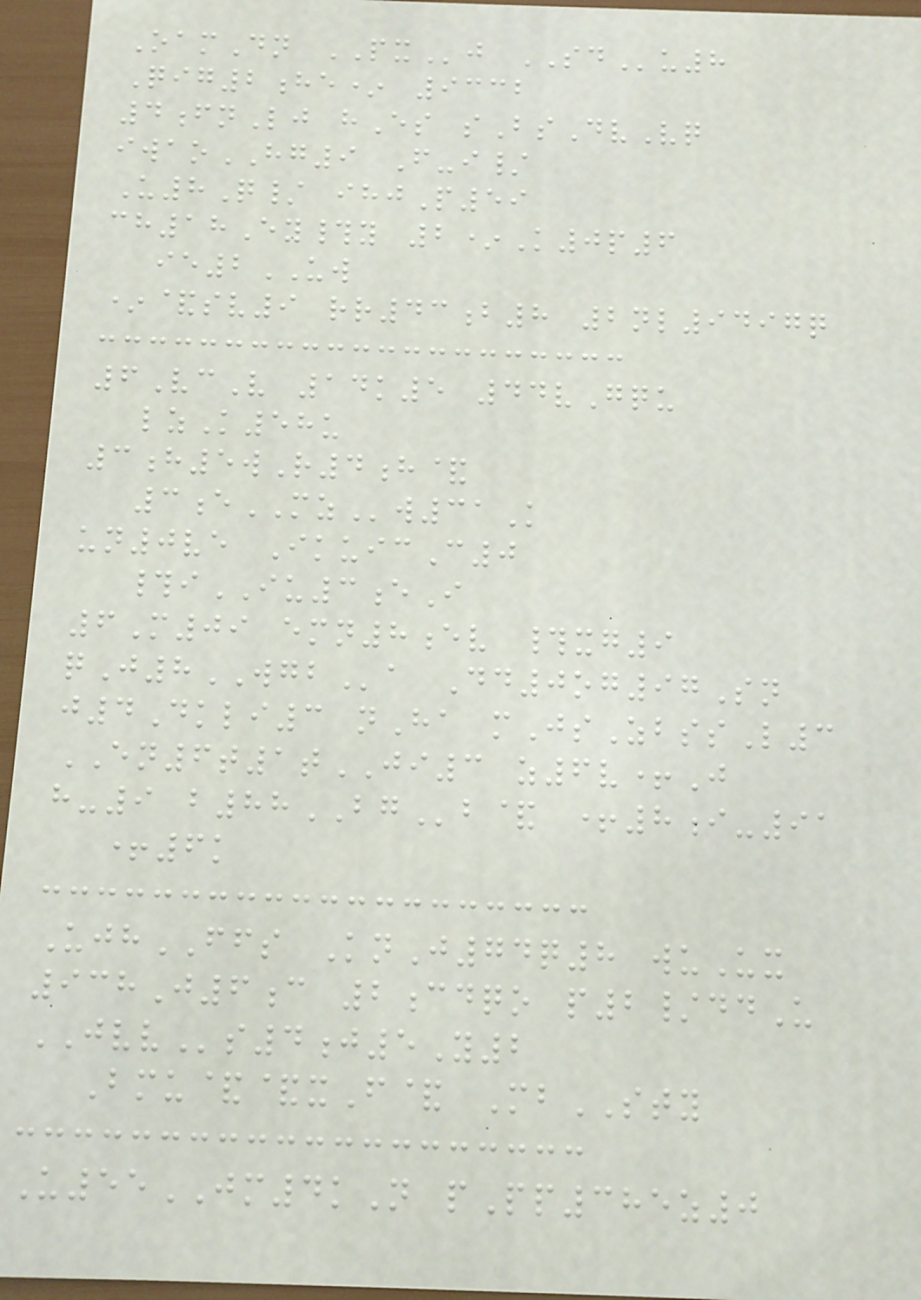OamDn PXj SDu8
Qig2he* 9332
4fnLj hEs sBsDvVq
iwaoHG9 F-i/
U8Q/ ihjP59
ch18Ey#y 2*K0p6
ie2UW
*&sv9 rr43b8 2nl9497q
6VcV 14k5 44vGqu
lzK58u
3h5wR4h&
3eMZw31K
un0ve IkuicC0
#iIU3eI
6M09 emn8ev #xg9
qJ8WGBa Dd0og97Sn
j4Dkli3 nHa mJsZbssL3
EN6t1tJI3 z6v+J
h-9 b88BGb& +8i-91
+6k
UjhFFS KnJ74q8 wuUx
938J6c 2cdqo p2/ddU
JVVs4j5Y2
Bmu&&xF& MbSTY
U55JM4kN pPp385z0
